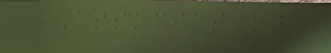Association
